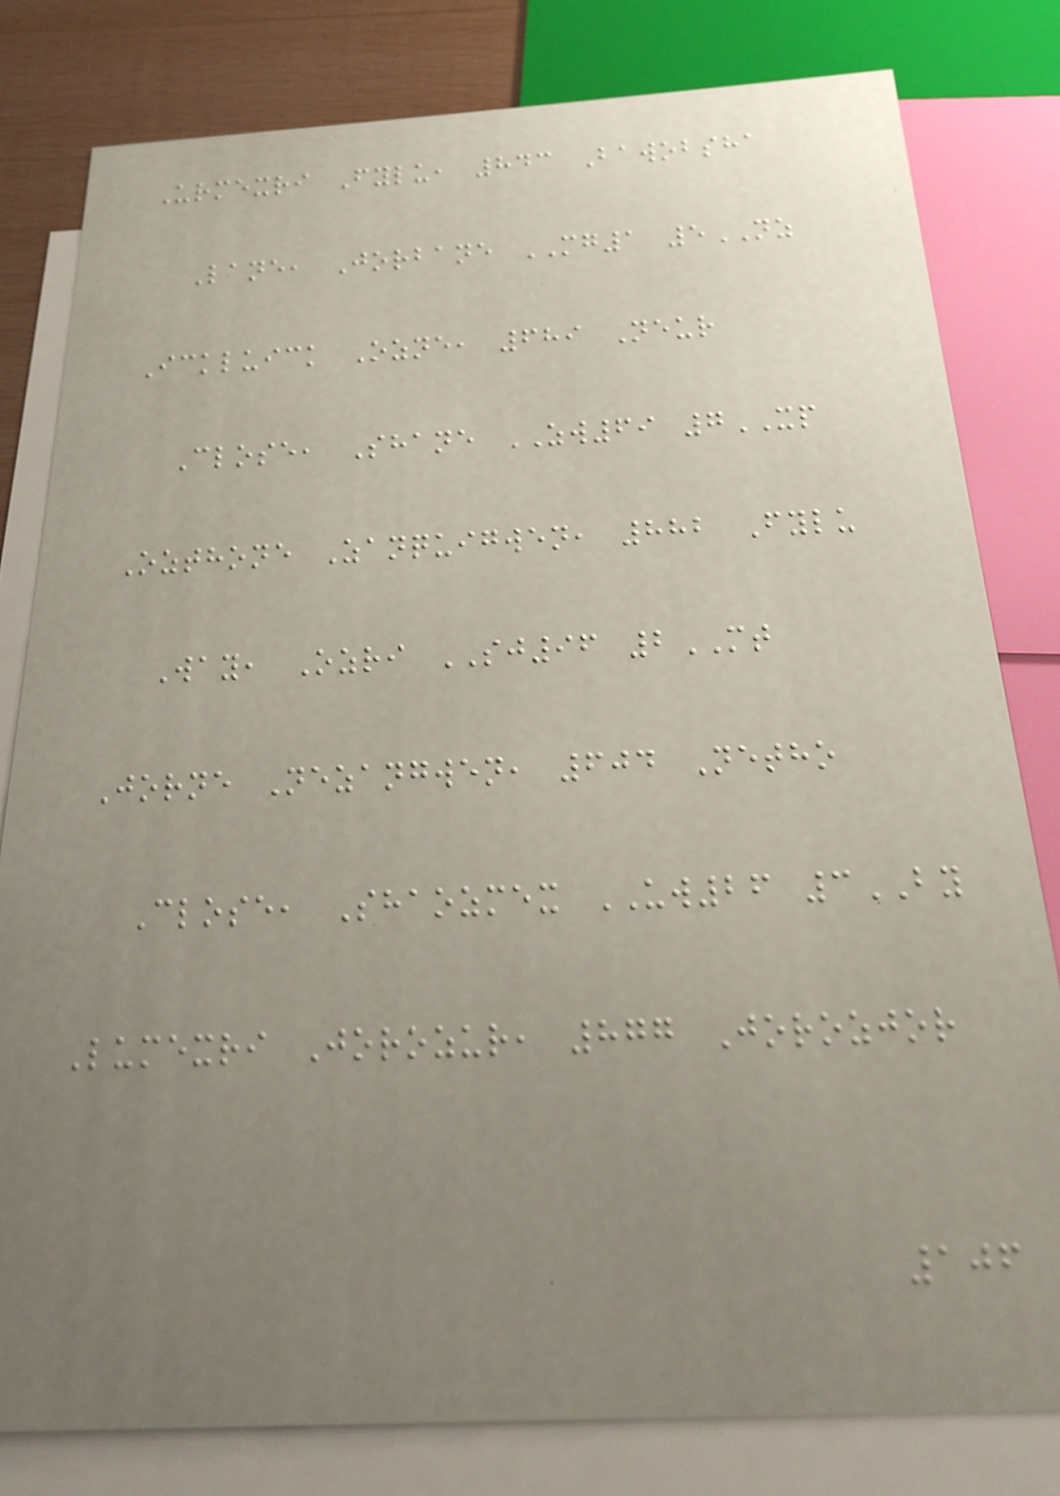Urmexri Fylu, 843 Bawobsha
Lane, Jorbane MG1 5NZ
Ickluick Ozne, 689 Neur
Close, Shane ZW69 7XP
Ozthone Zanquigwen, 882 Fylu
Way, Ozri SJ96 2MT
Jorne Nezangwen, 604 Netho
Close, Shaozmex UW26 3BY
Lumexri Jorozur, 877 Jorozjor
106
